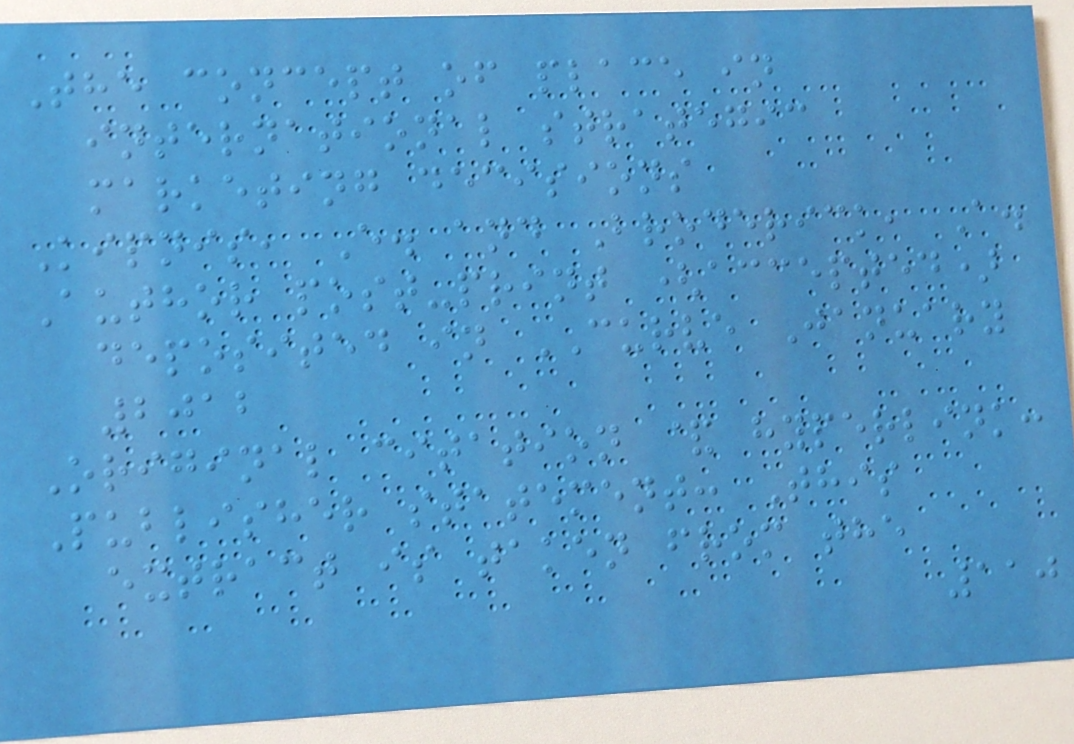The concept of place in
international strategic
marketing decisions
Kipnis, E. and Broderick, A.
Author post-print (accepted)
deposited in CURVE January
2012
Original citation & hyperlink:
Publisher statement: This
extract is taken from the
110
